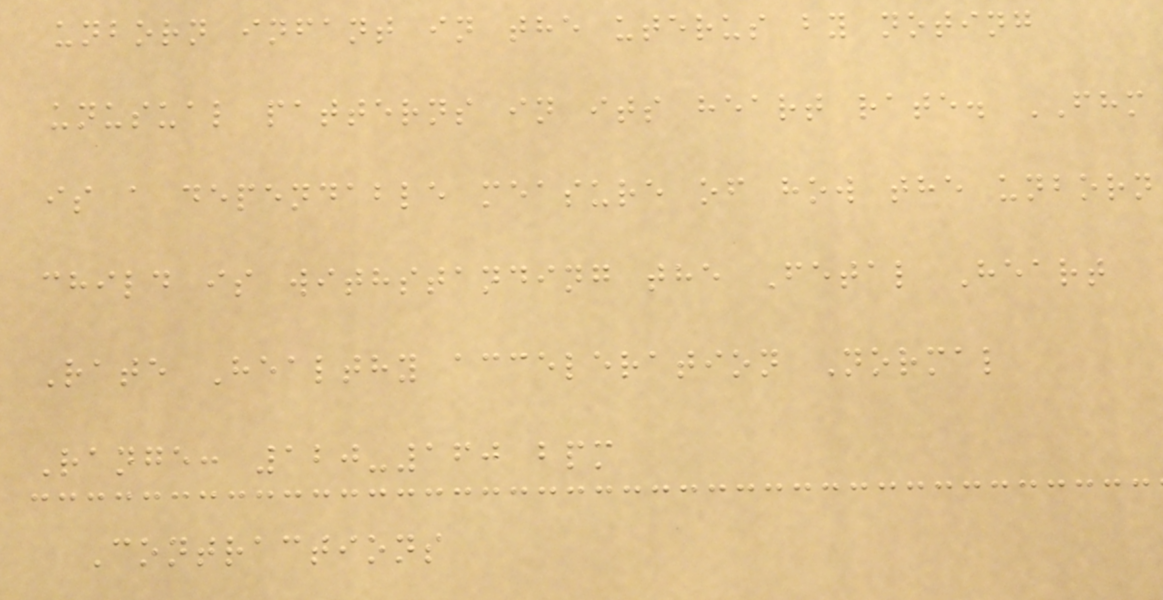unborn infant in the uterus by noting
unusual patterns in its heart rate. FHM
is a dependable measure of how the unborn
child is withstanding the Fetal Heart
Rate Healthy acceleration Normal
Range: 120-160 bpm
Contractions
